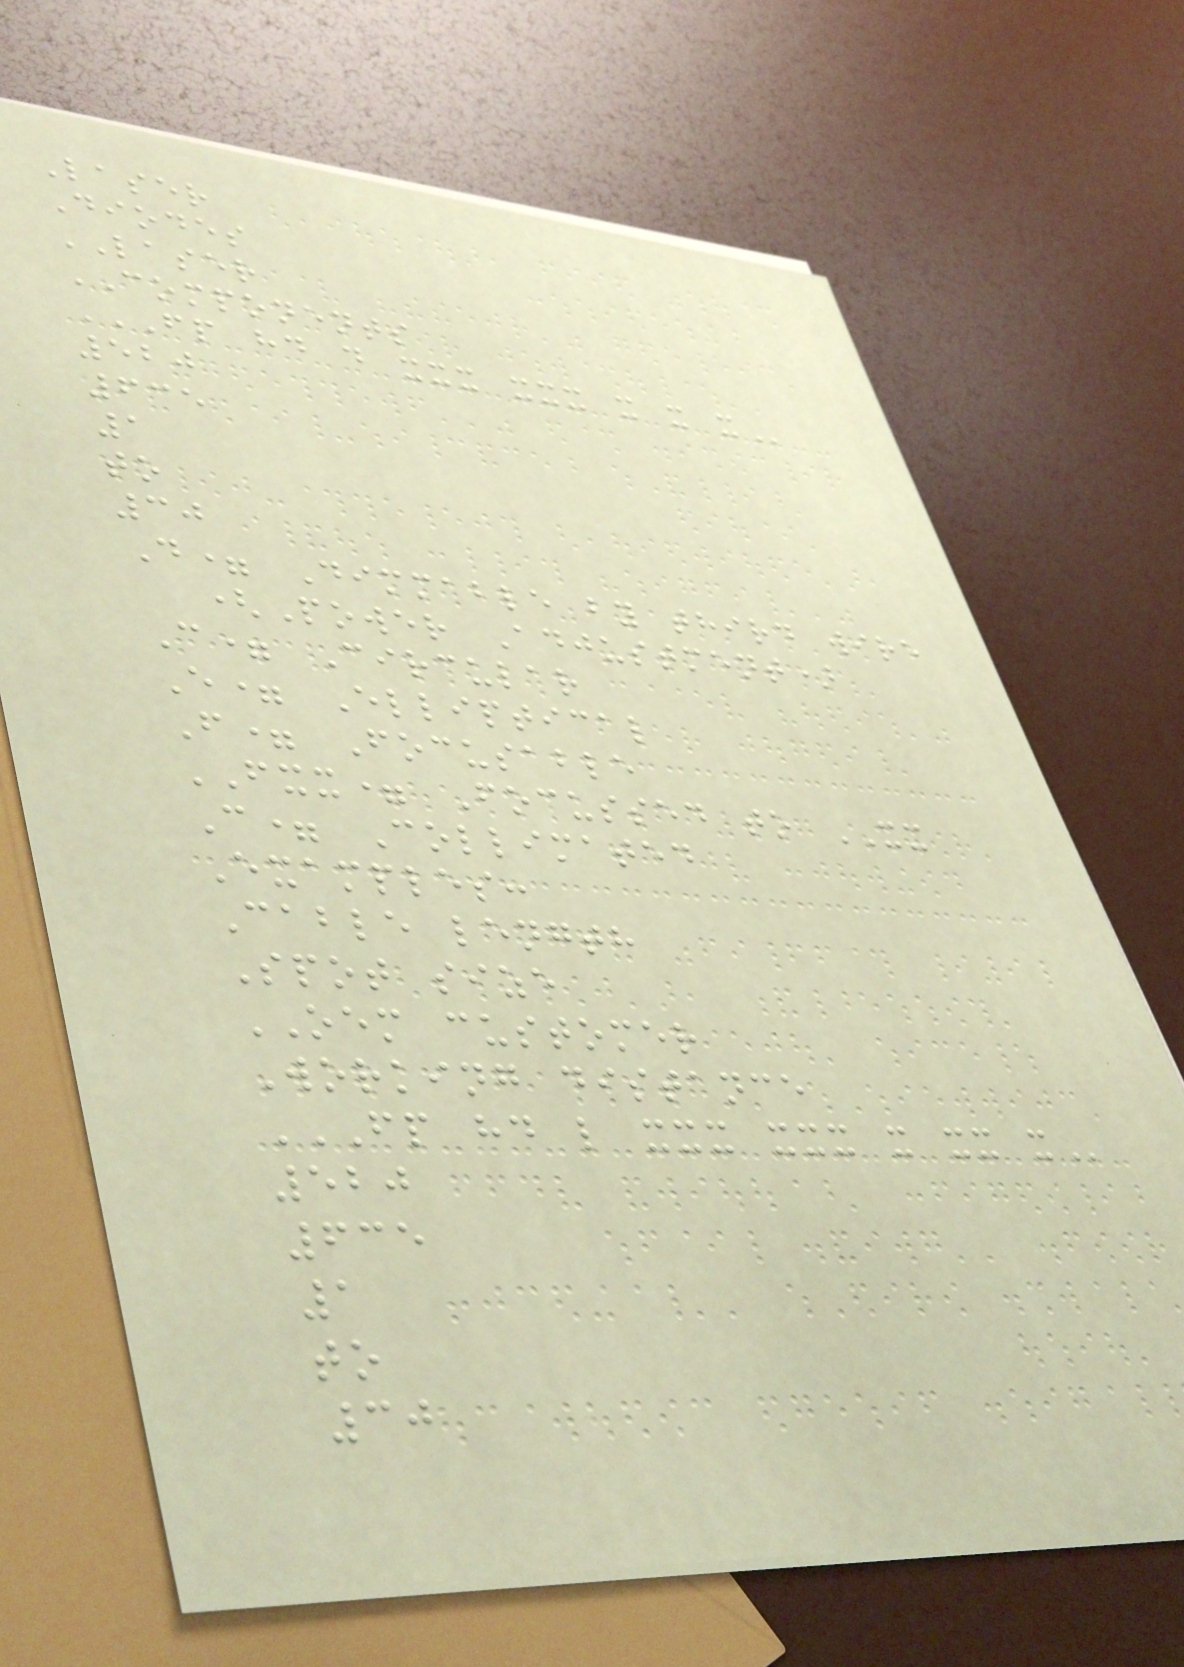Laser
Diodes
LASER
COMPONENTS
FP HD D XXX XXX X X X
520
635
1
to
30
D= Dimmable by third wire
(Power Adjustment)
C= Circular
E= Elliptical
F= Focusable
FXX= Focussed to XX
C= Collimated
Examples:
Cable length
Spot size
OEM customer
Working distance
FP HD L XXX XXX X XX X
520
635
1
to
30
